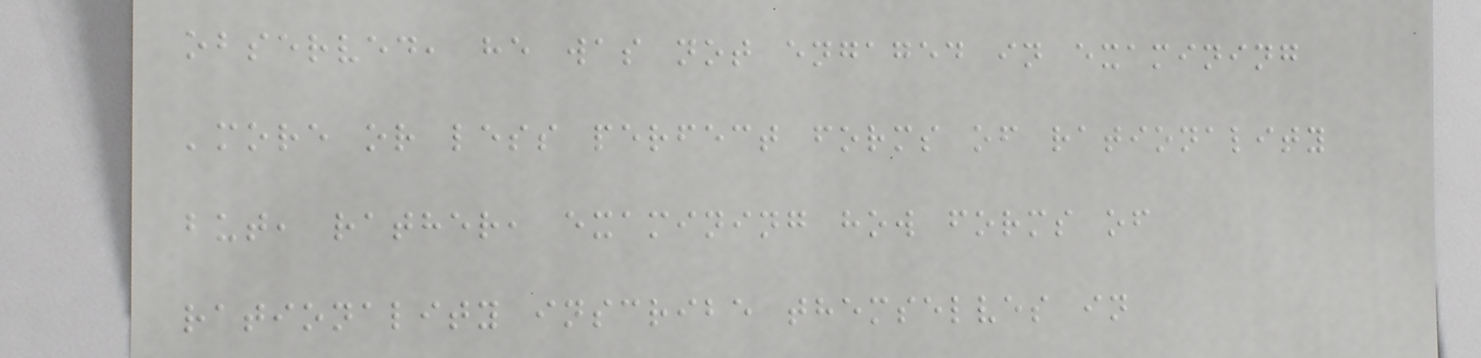observed, he was not engaged in examining
'more or less perfect forms of rationality
but, rather, examining how forms of
rationality inscribe themselves in
